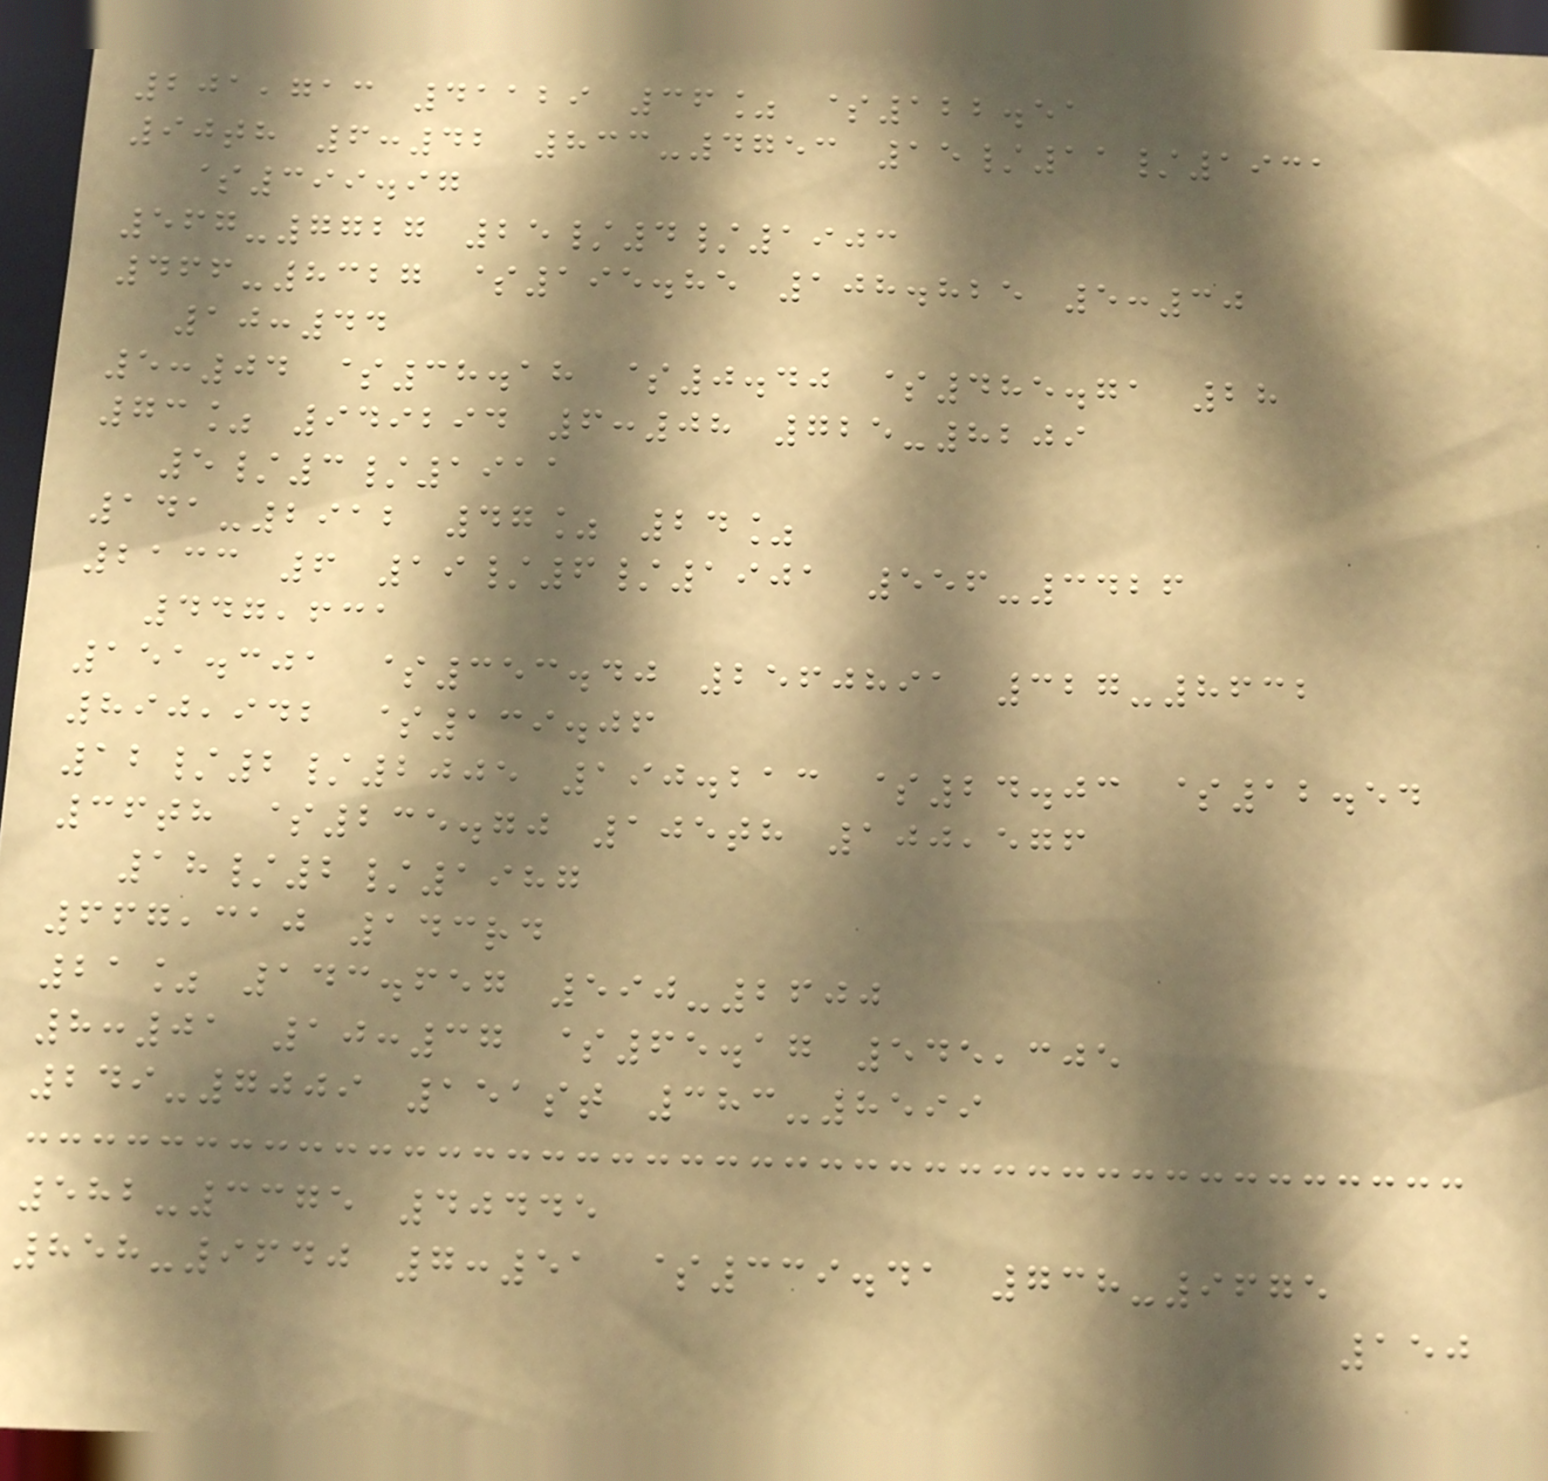201,713 41129 36% $122.51
90th 6:42 833-4753 15/11/1931
$399.97
567-7727 25/4/1903
466-8327 $195.85 108.825 5:30
10:44
5:04 $38.18 $0.40 $485.71 28
73% 949294 6:08 725-8209
5/3/1911
141-2912 47% 24%
2133 6 19/6/1901 556-3426
447,631
151.301 $353.40 2560891 327-8632
890,942 $139.06
12/2/2005 190.213 $24.03 $12.54
36th $235.70 105th 100,576
18/2/1987
667,310 143rd
21% 143.657 590-2600
8:01 10:37 $65.17 545,305
249-7009 151st 383-8599
582-3375 40445
858-9640 7:51 $339.41 738-9675
150
